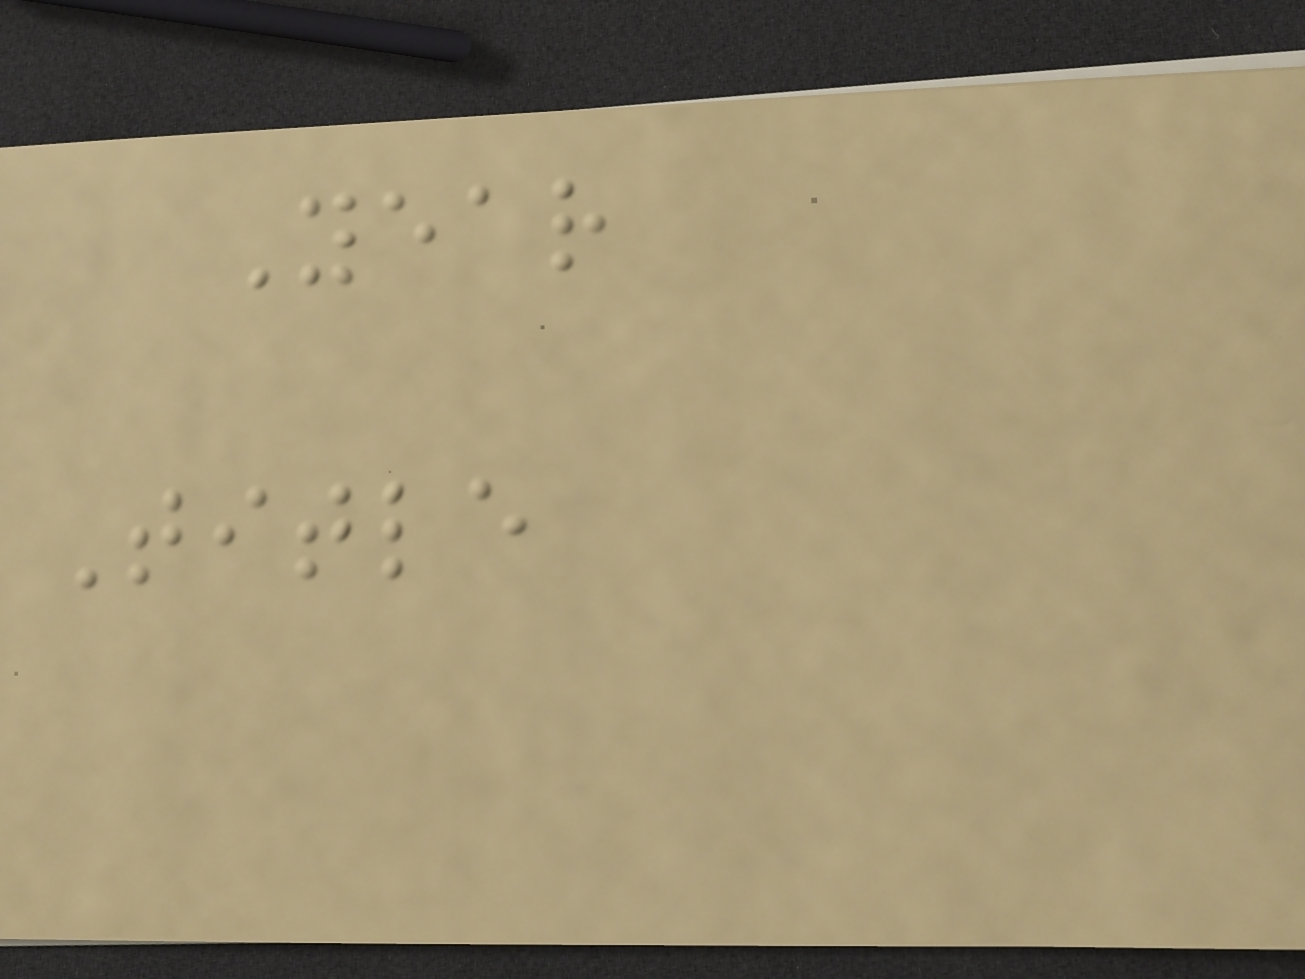Year
Title
